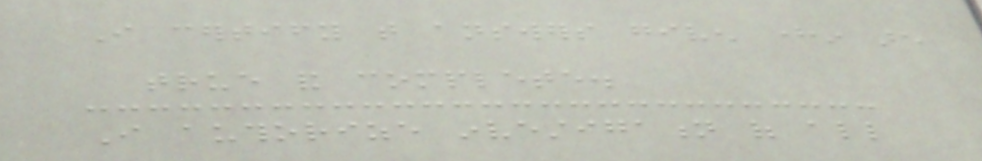I certify that answers given herein are
true and complete.
I authorize investigation of all
